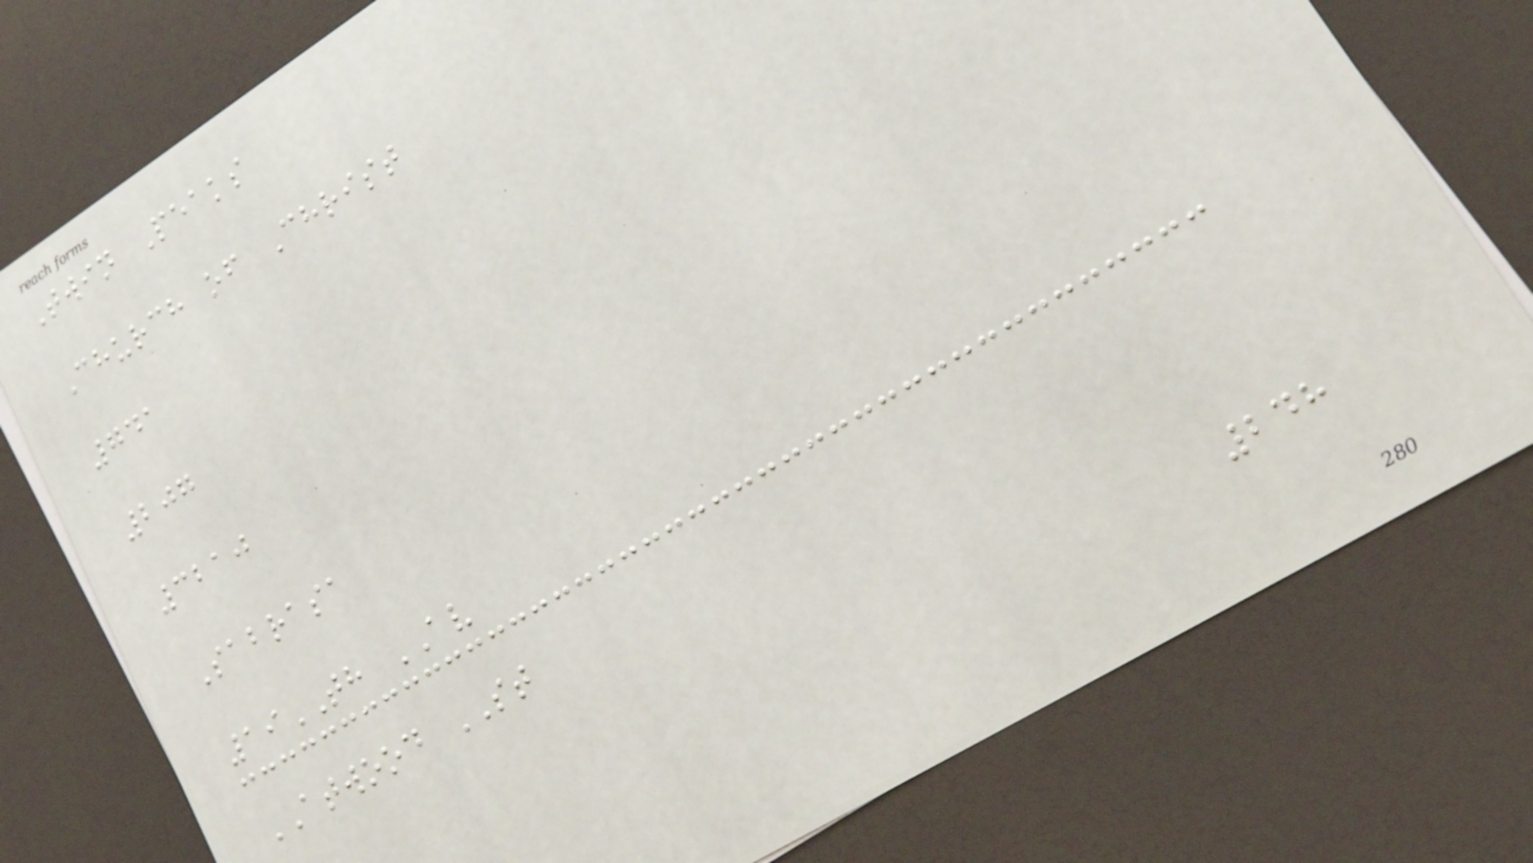Twin Peaks
Church of Christ
741
207
3210
Sabrasa
19TH AV
ATWOOD ST
248
